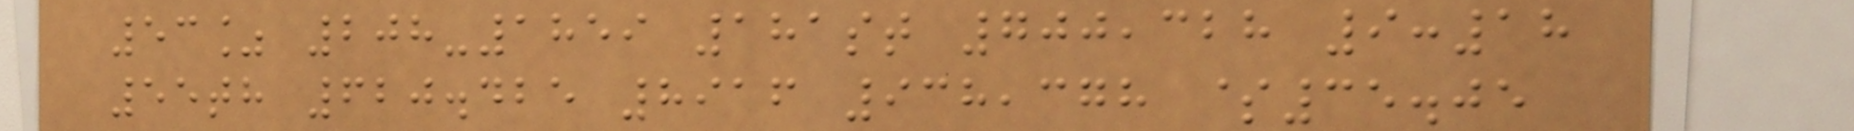53% 208-1859 181st 700,328 9:18
55th 620.425 8916 938,378 $35.05
